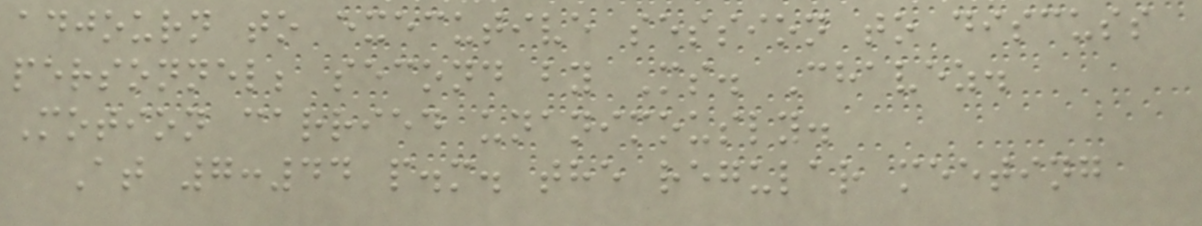adjourn to executive session to discuss
personnel; second by Ms. Chavez.
Motion carried unanimously.
At 7:44 p.m. the regular meeting
